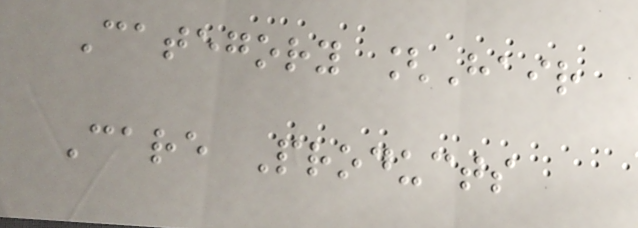Category [Hair
Care Products
